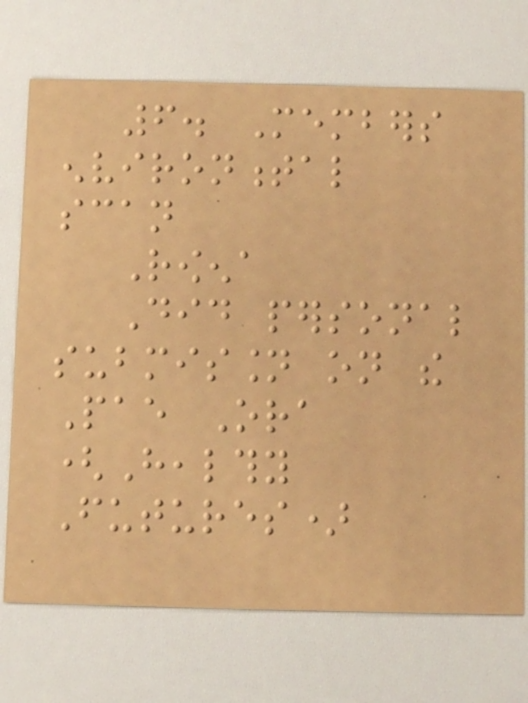6. Members
environmental
scan
Rowena
Did personal
submission on the
Pae Ora
(Healthy
Futures)
